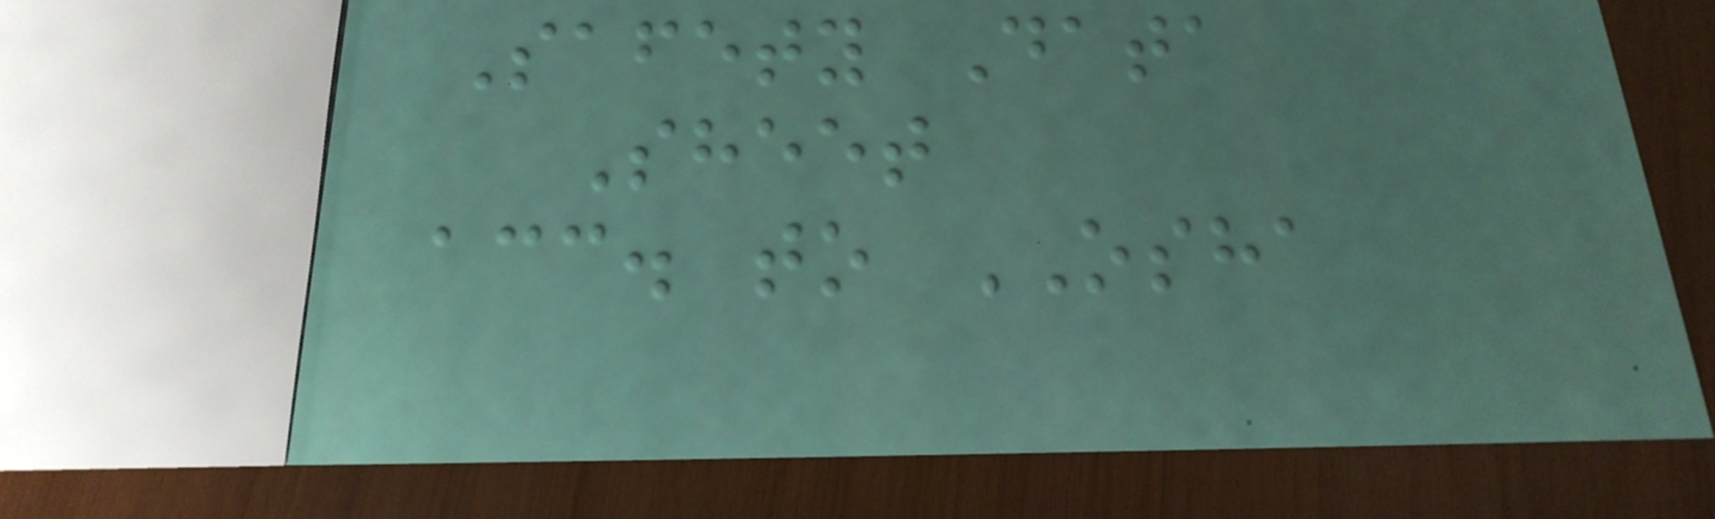Safety Data
Sheet
acc. to OSHA
